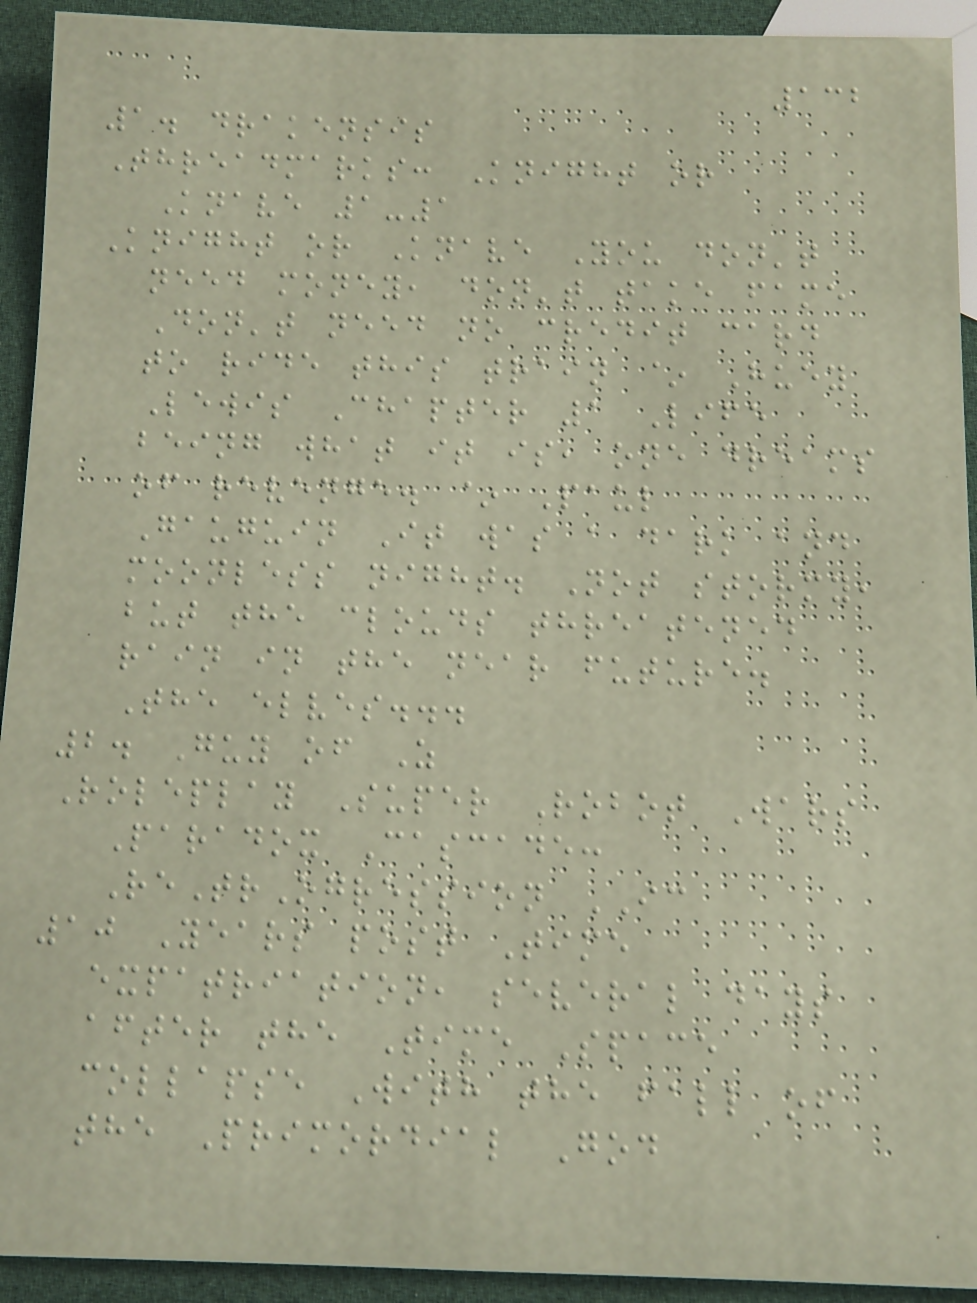132
1. drakensis
Threadmarks: Knight or
Knave 1-1
Knight or Knave You don't
need money, don't take fame
Don't need no credit card
to ride this train ~ Huey
Lewis Chapter 1 Life
being what it is, one dreams
of revenge. ~ Paul
Gauguin It was a dark and
moonless night. Not stormy,
but the clouds threatened
rain in the near future.
The elves...
2. Guy of Z
Roleplay Super Robot Wars
Paradox Cascade:
ReTrOgression IC
10 Years post Time
expatriation, several days
after the Time Space
collapse With the fall of
the Primordial God
